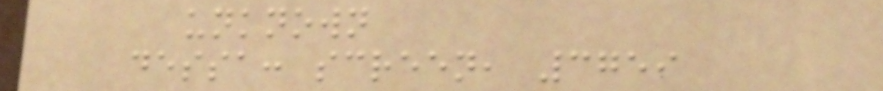unknown
dessa: screen, 3759
